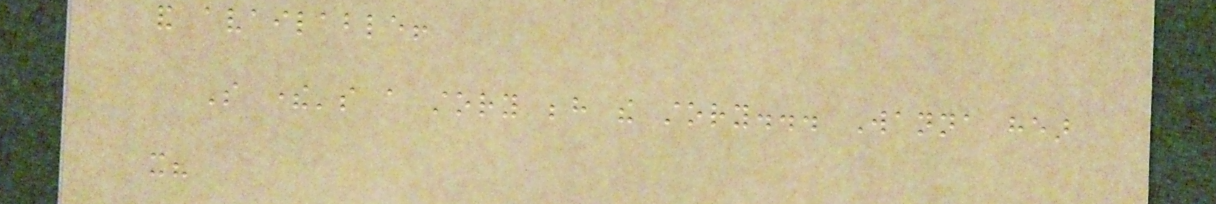and available!
So there's a story behind the story... Wanna hear
it?
